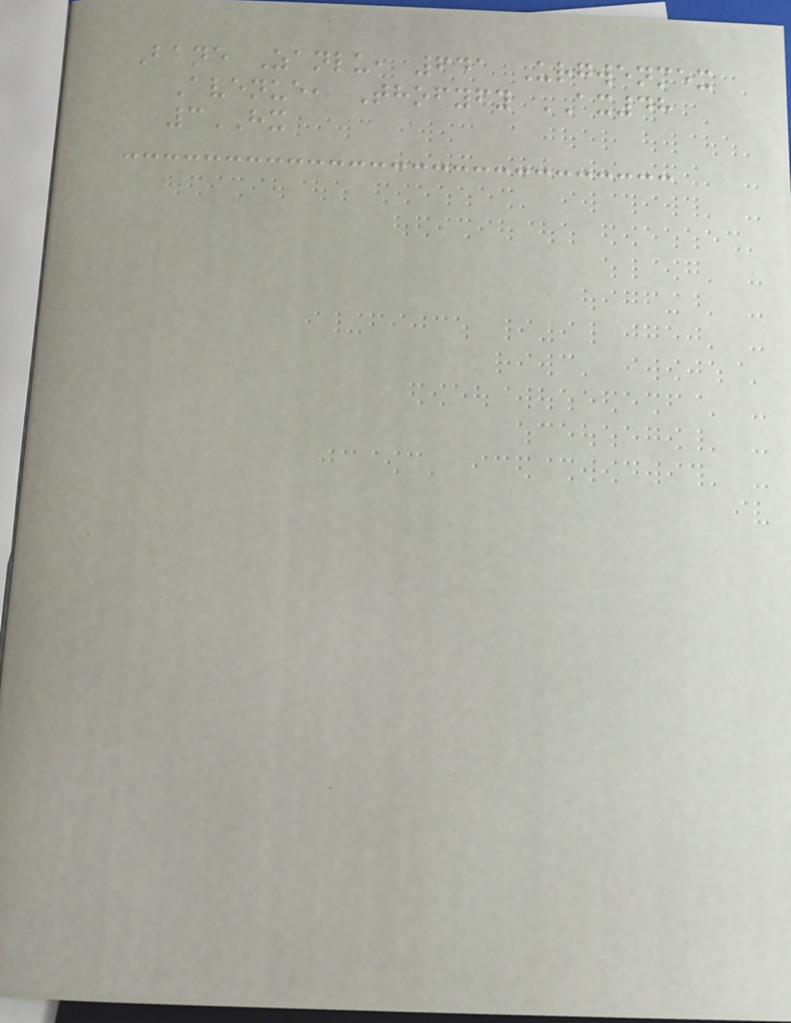Bane Zanlu, 641 Urgwenmex
Avenue, Thofyfy AX48
3HX
